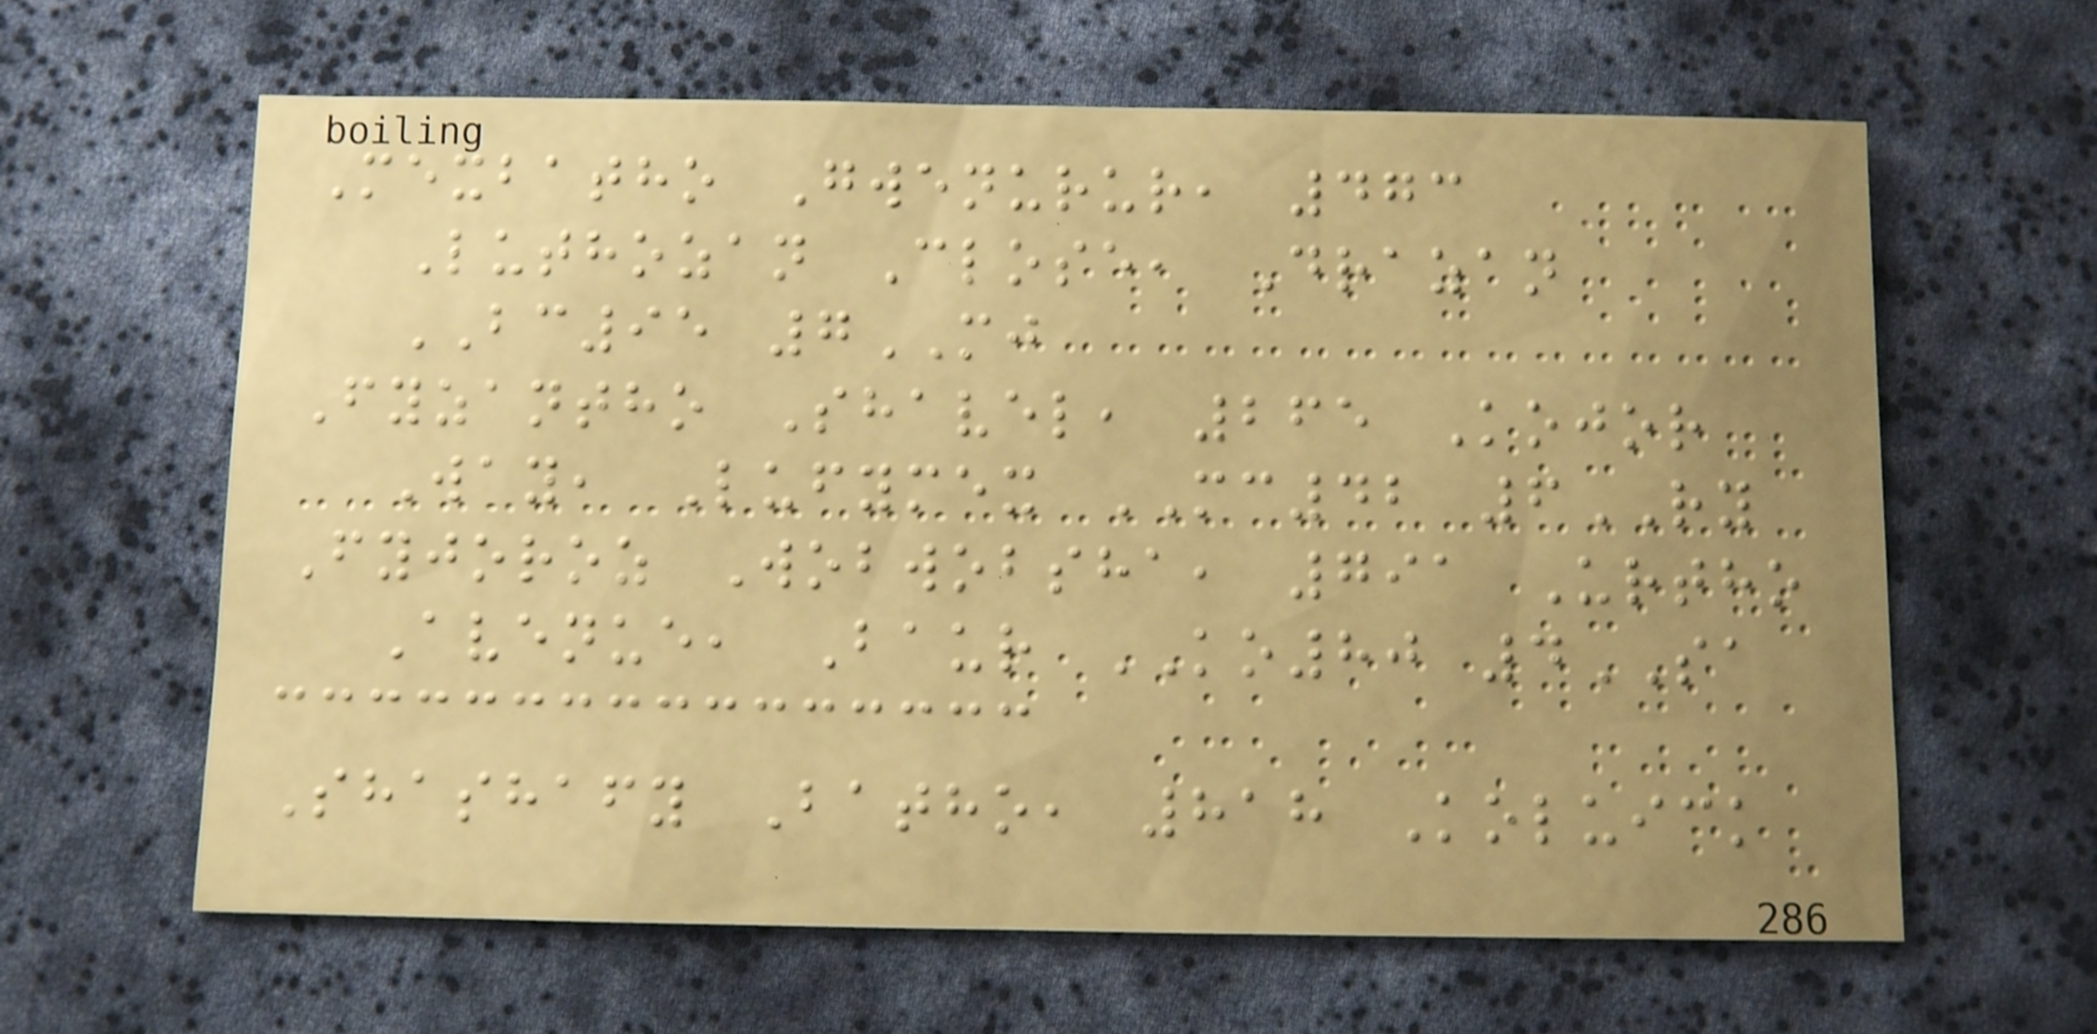Mexbatho Gwenurur, 473
Luthozan Close, Drazan
BC95 7MJ
Fyzantho Shavel, 265 Kojor
Way, Lufymex MC42 6RY
Fyjoroz Wobwobsha, 791 Urtho
Avenue, Baur KO80 4SA
Shashafy Batho, 818 Koluick
